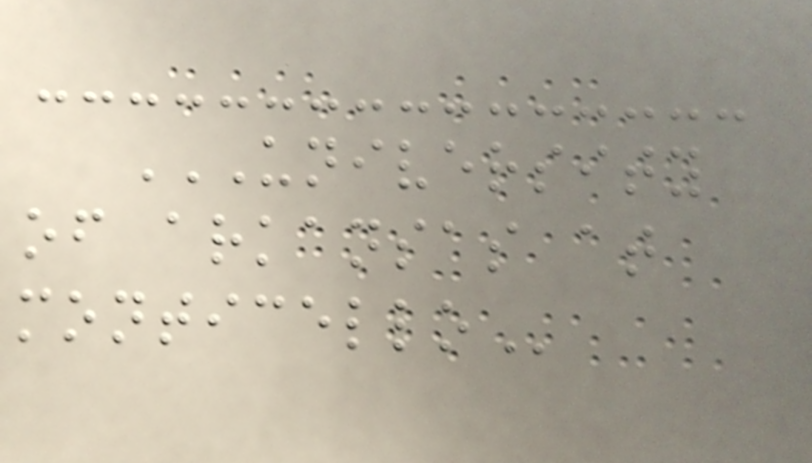UNIVERSITY
OF ARKANSAS AT
MONTICELLO
